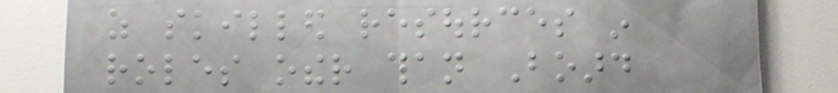as skilled resources in
roles other than Board
